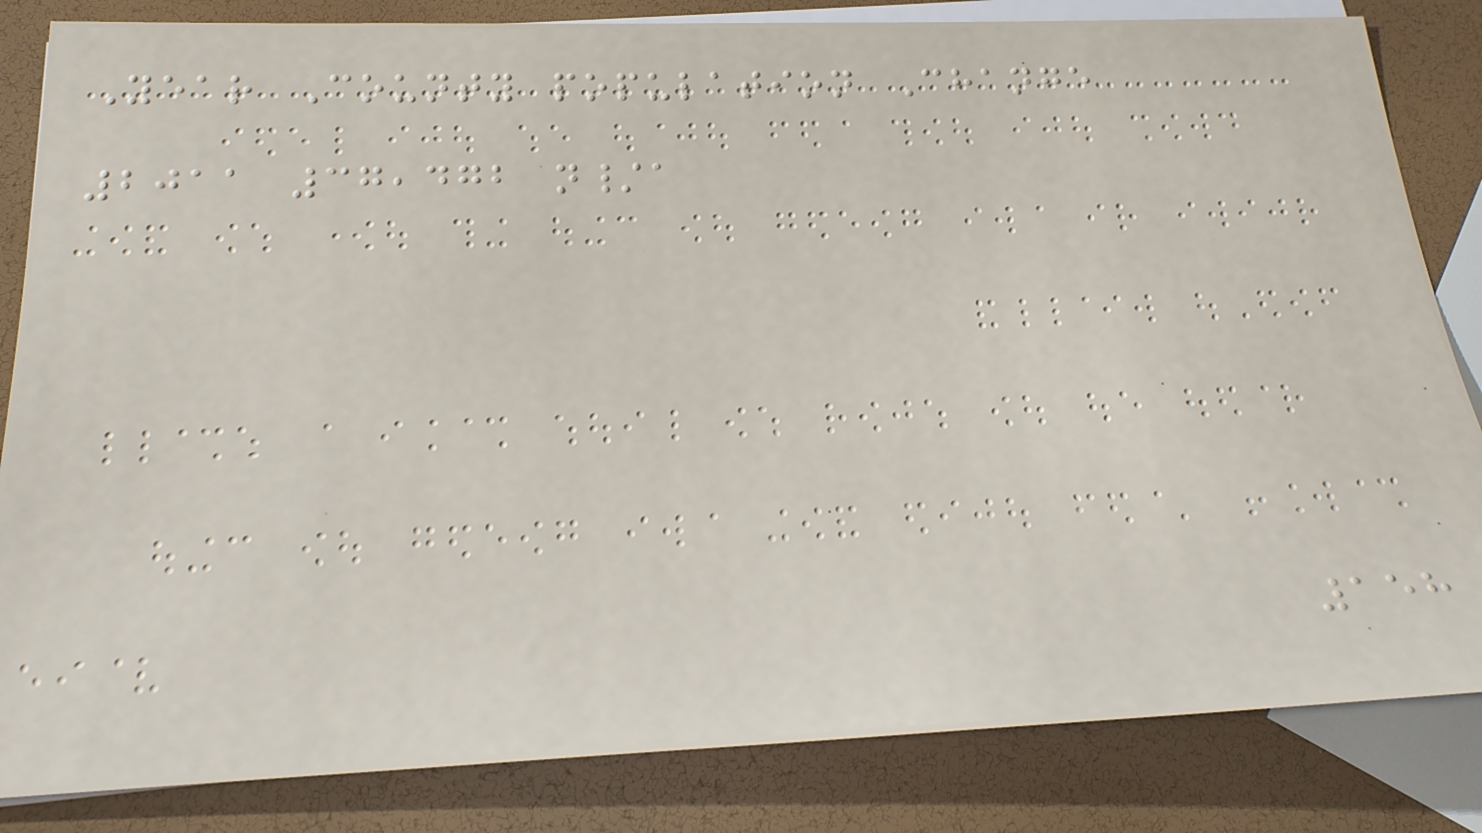Year County population Change
2011 37,472 n/a
158
